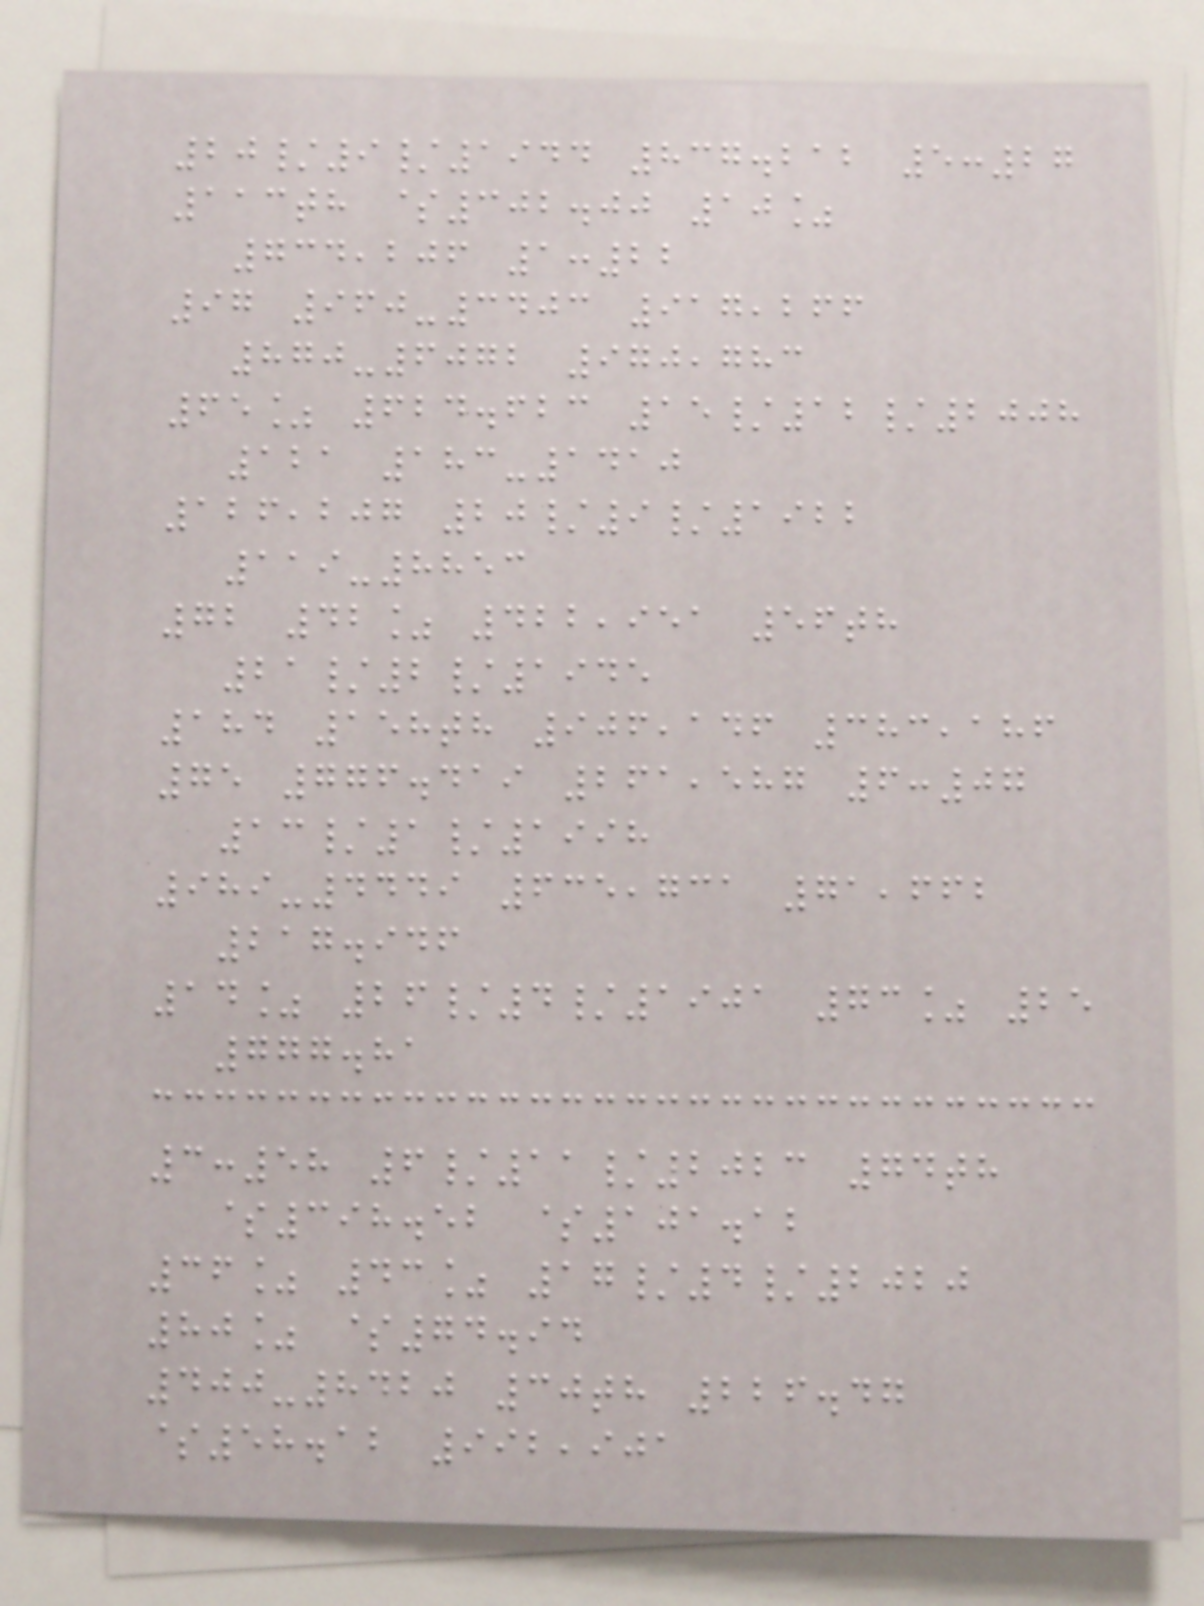20/9/1944 837.212 5:27
113th $302.00 10%
734,206 1:22
97 960-3403 917,266
870-6072 970,783
65% 624.623 15/12/2008
121 183-1410
126,207 20/9/1922
119-8853
72 42% 422,951 56th
21/2/1945
184 158th 906,146 383,186
75 776.419 261,587 6:07
13/1/1998
989-4449 635,731 71,662
217.946
14% 26/4/1901 73% 25
777.81
3:58 6/11/2023 74th
$398.52 $101.12
36% 43% 17/4/2020
80% $74.94
400-8420 30th 226.47
$58.12 992,901
